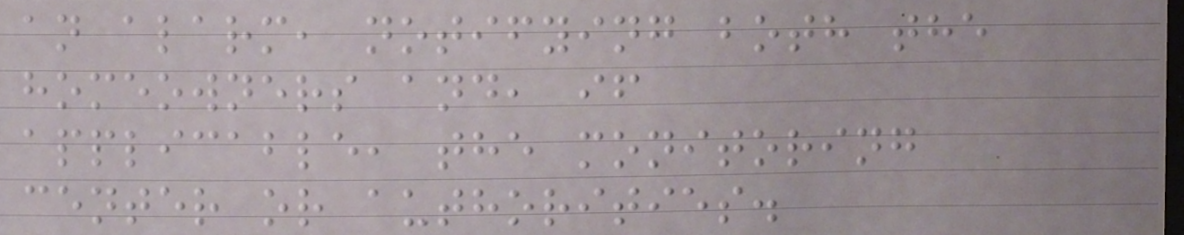an alarm, notifying both the
homeowners and, if
applicable, the monitoring
center or authorities.
